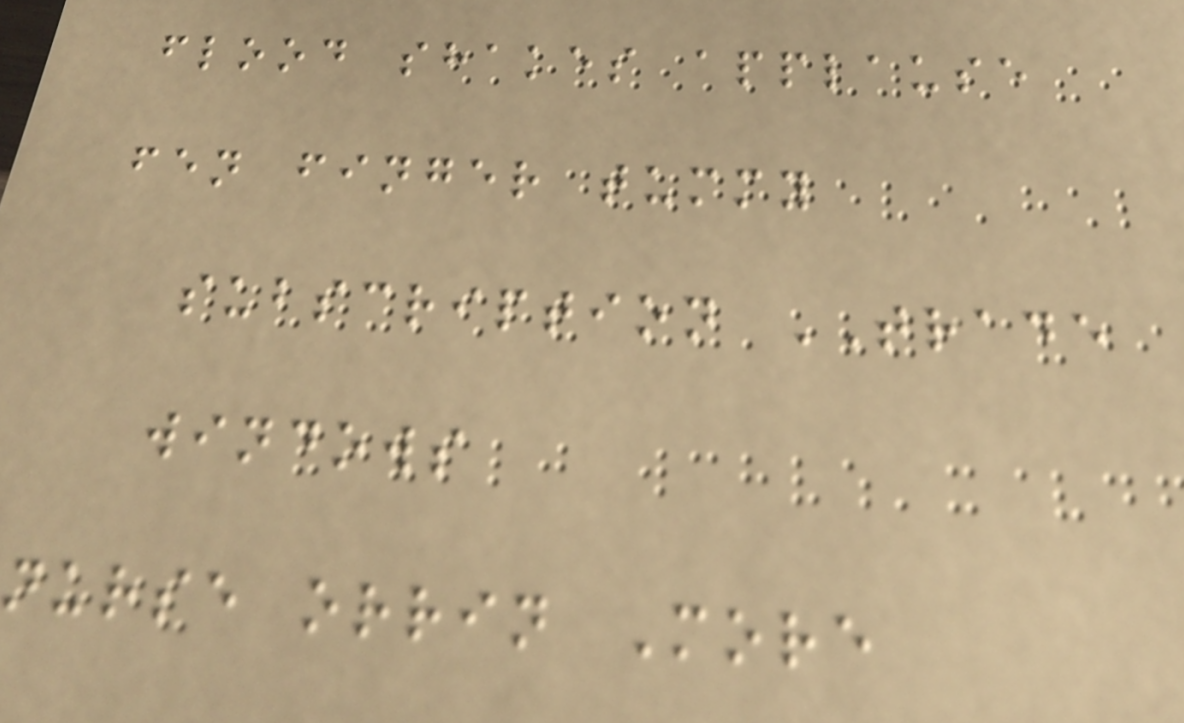flood shakes applause
fen finger tummy
subscription TRADE
windows
nurse orrin More
